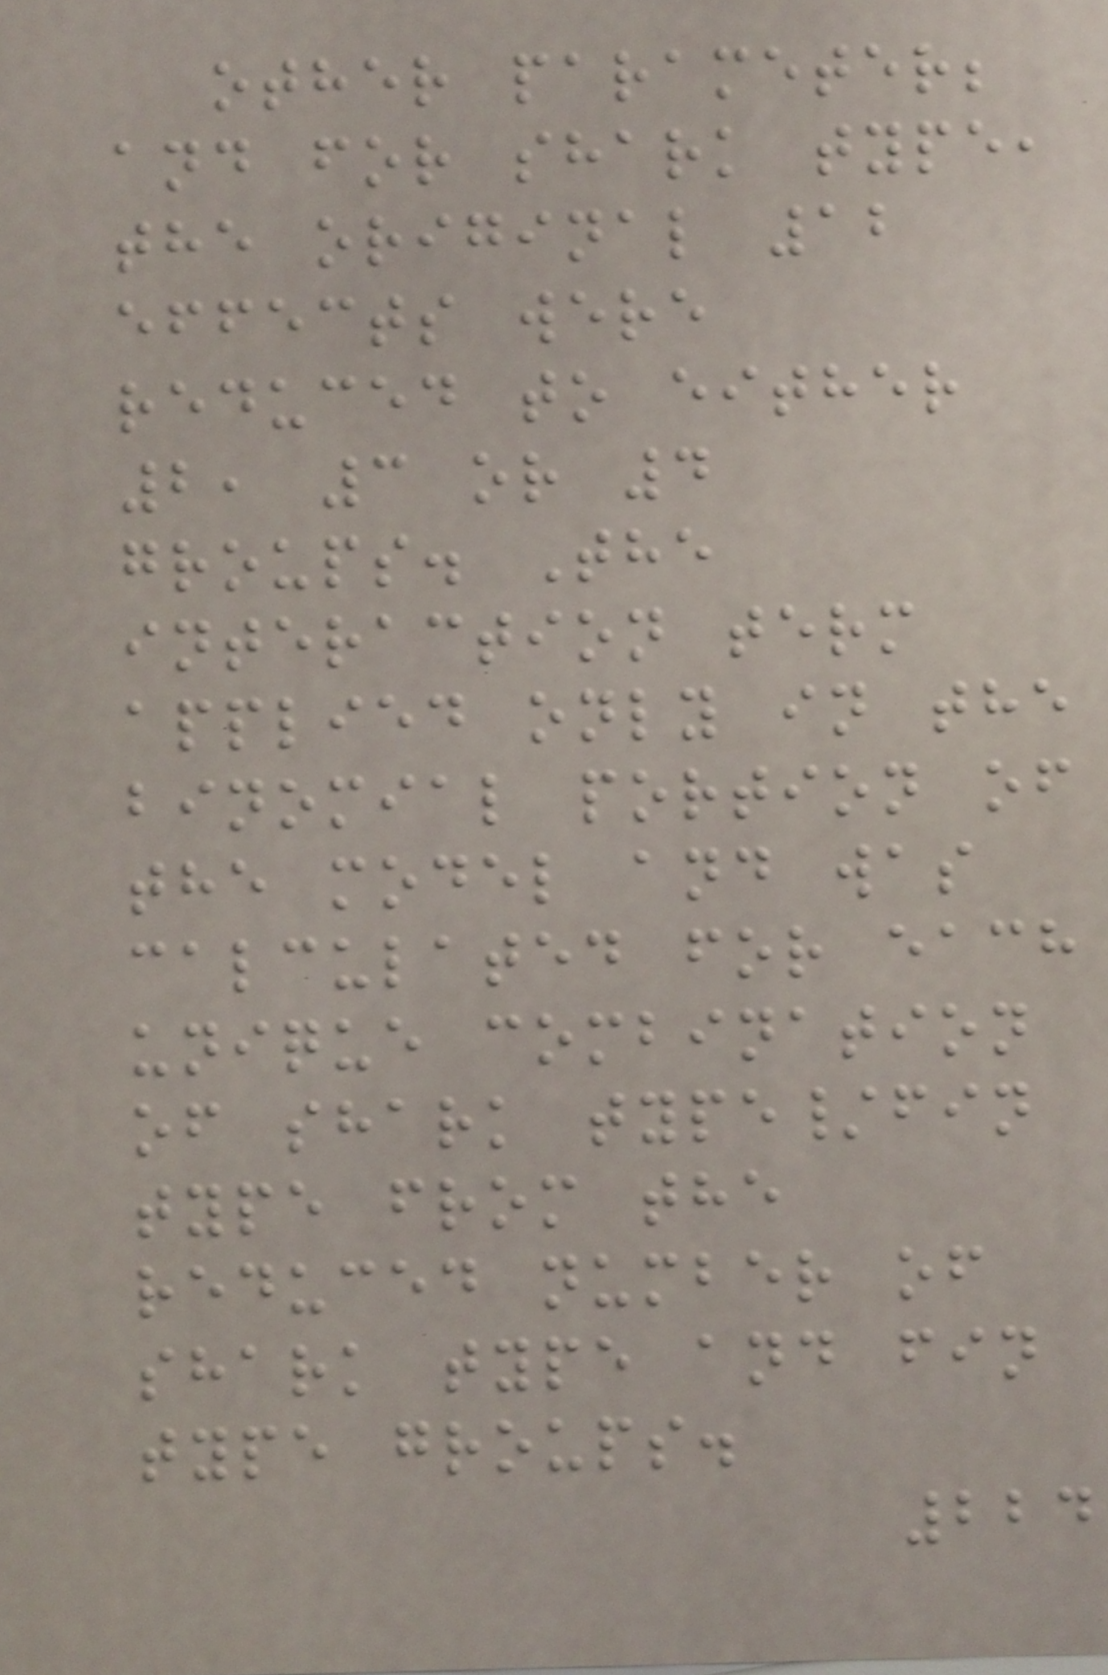other parameter;
and for shark type,
the original 12
effects were
reduced to either
2, 3 or 4
groups. The
interaction term
applied only in the
binomial portion of
the model and was
calculated for each
unique combination
of shark type/fin
type from the
reduced number of
shark type and fin
type groups.
224
